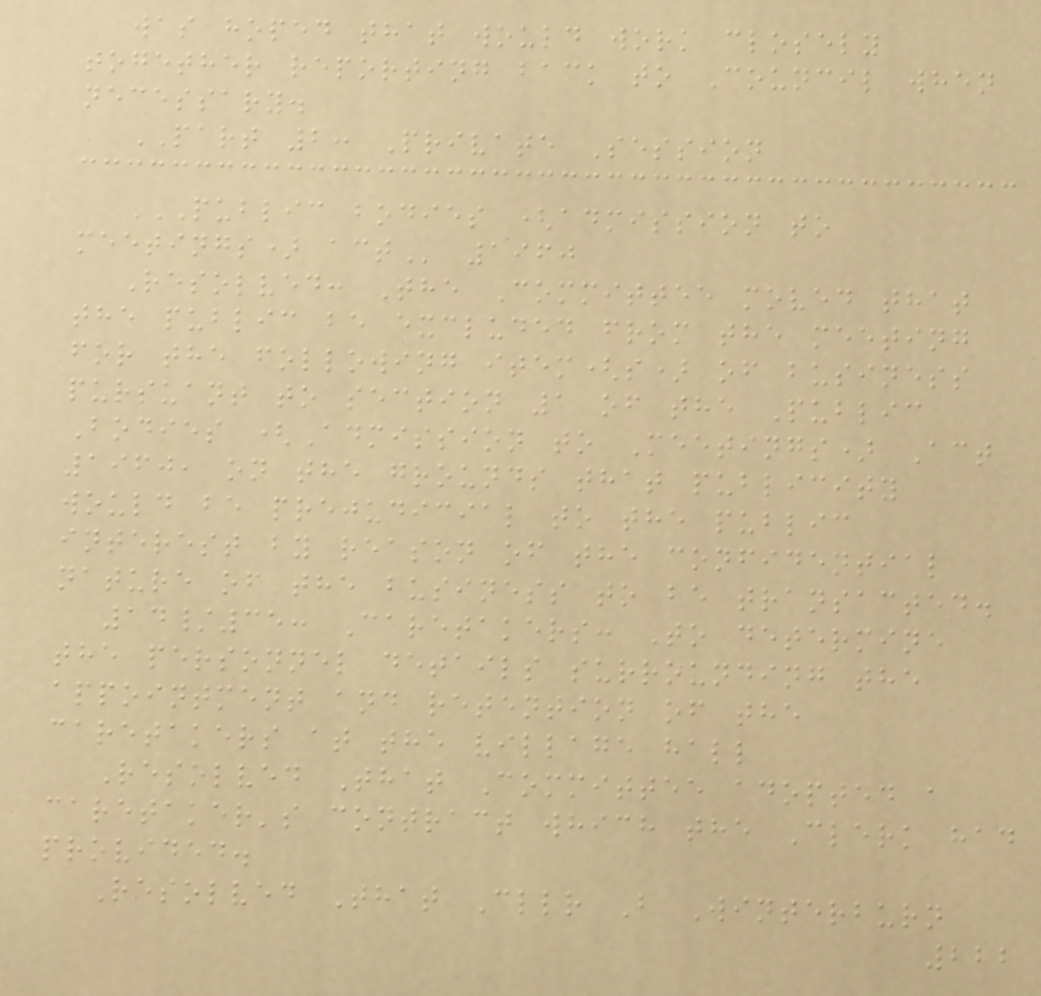was hoped that would work closely
together reporting back to Council when
necessary.
PART 2: Private Session
PUBLIC BODIES (ADMISSION TO
MEETINGS) ACT 1960
Resolved: The Committee moved that
the public be excluded from the meeting
for the following item(s) of business
pursuant to section 1 of the Public
Bodies (Admission to Meetings) Act
1960, on the grounds that publicity
would be prejudicial to the public
interest by reason of the confidential
nature of the business to be transacted.
14/35: Caretakers: To determine
the personnel details surrounding the
appointment and retention of the
caretakers at the village hall
Resolved That Committee adopted a
caretaker's contract which the Clerk had
provided.
Resolved That Cllr B Winterburn
222
